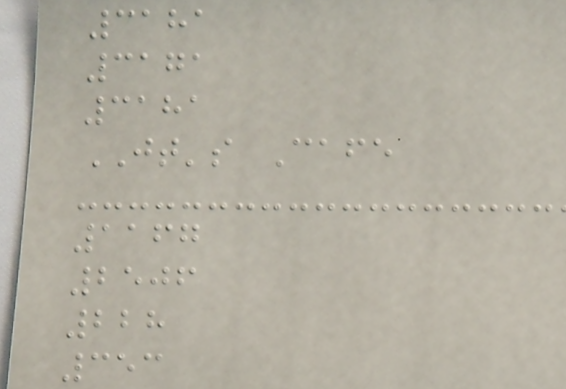3181
3171
3181
JT's Cafe
1167
2506
228
353
